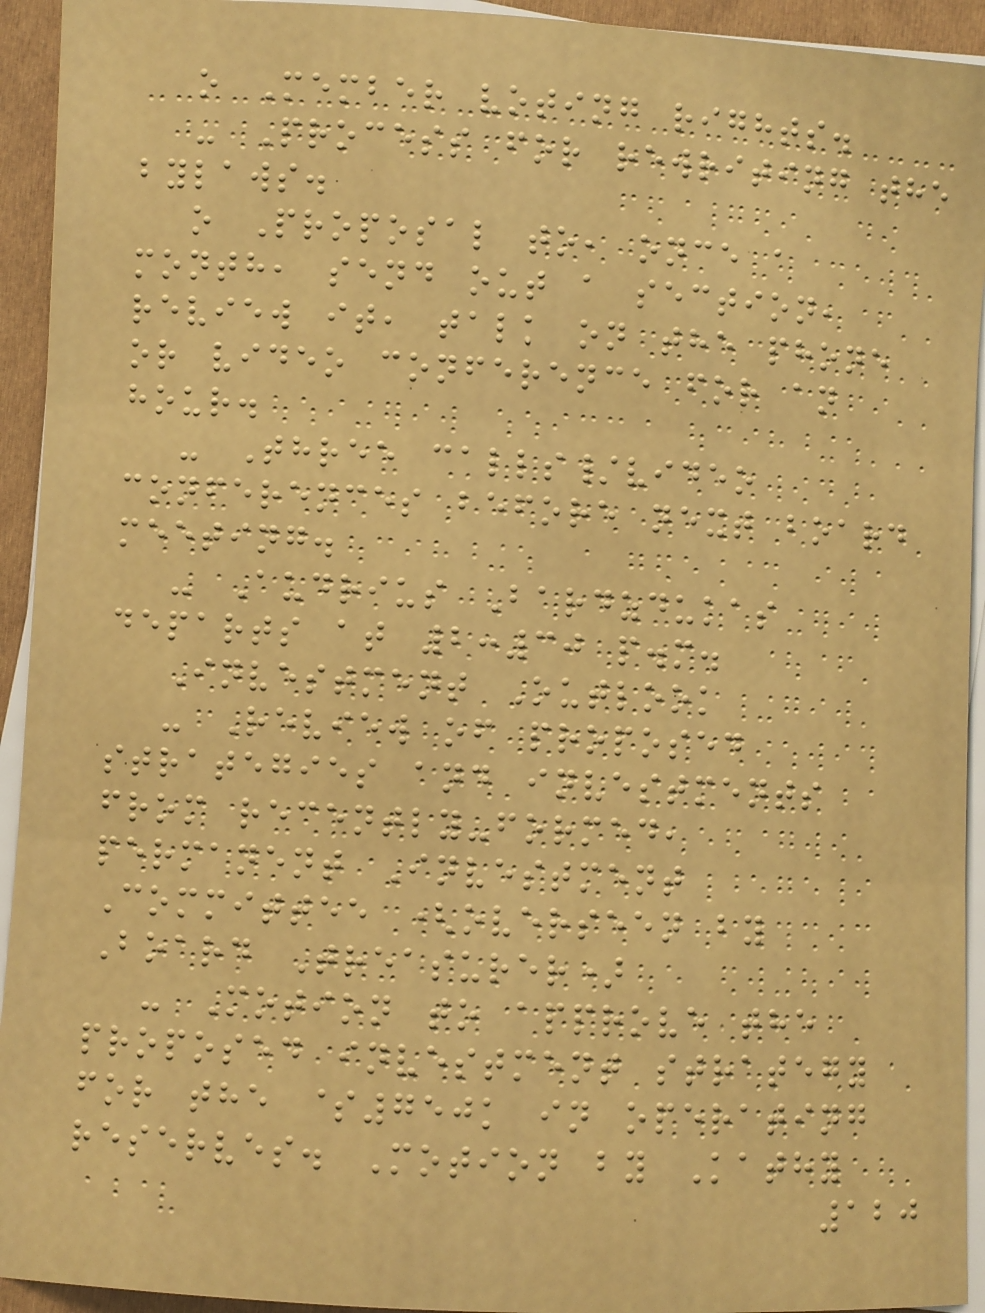o Member voting rights.
- Process for rewriting the
bylaws.
o Proposal to, once a
month, send out a section,
review it, talk on the phone
or video conference for an
hour.
- Three calls/video
conferences before next board
meeting.
- Audrius Bardzdukas
departs at 2:30 p.m.
Investment Outlook
- Review of proposed
strategies and investments
from recently-formed,
permanent Investment
Committee (overseen by
Board Treasurer)
- Motion to approve the
proposed investment strategy
for the $750k in operating
reserves. Motion by Kathy
120
